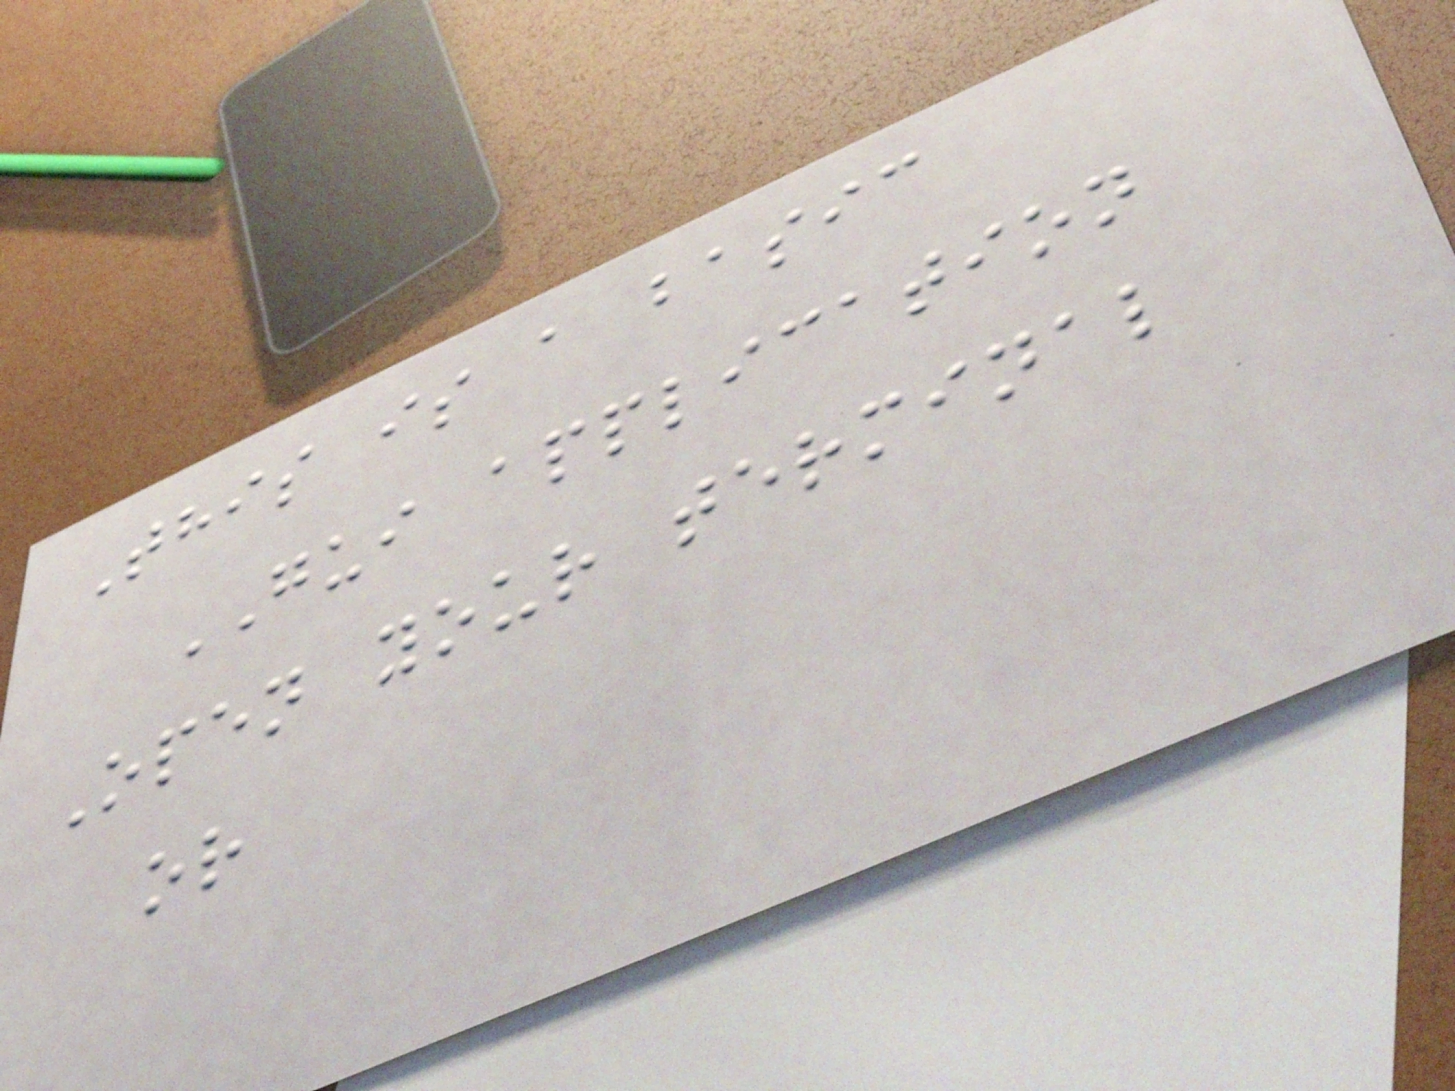This is a basic
GUI application
Open your terminal
or
